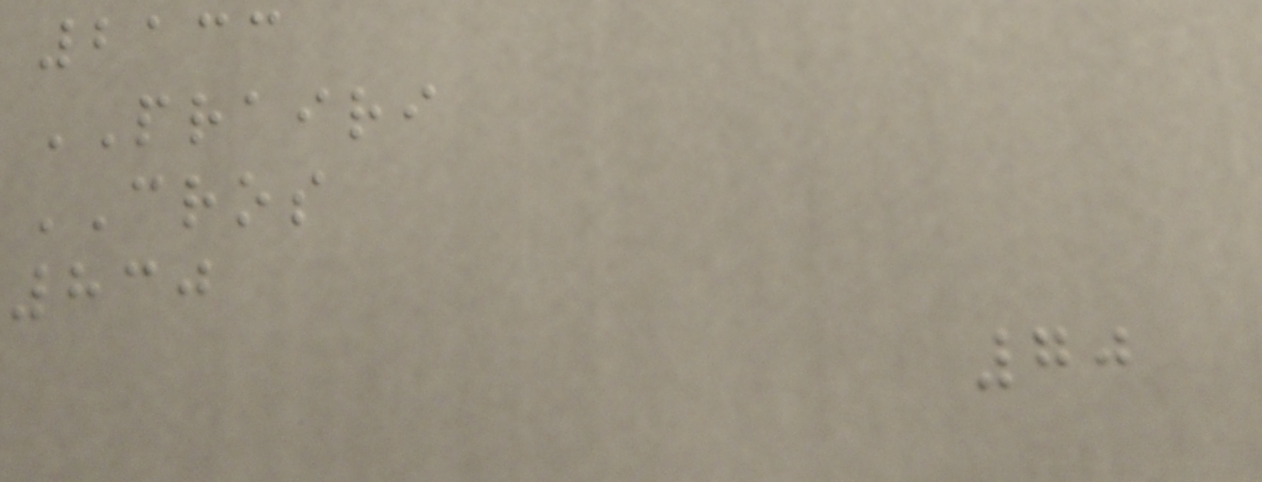2133
PRAIRI
CROS
830
70
